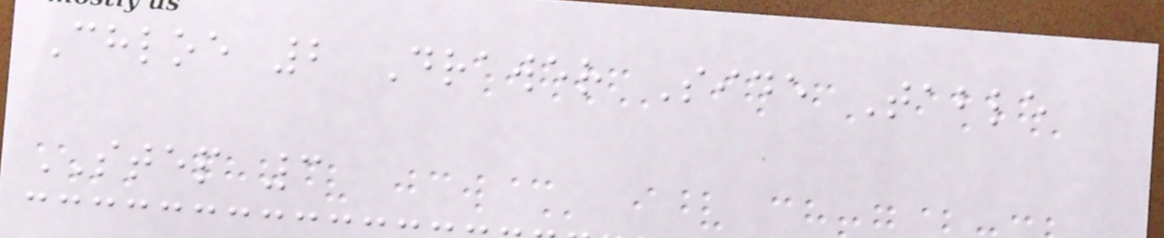Chloe 2 Drawer Side Table
STEP 3
